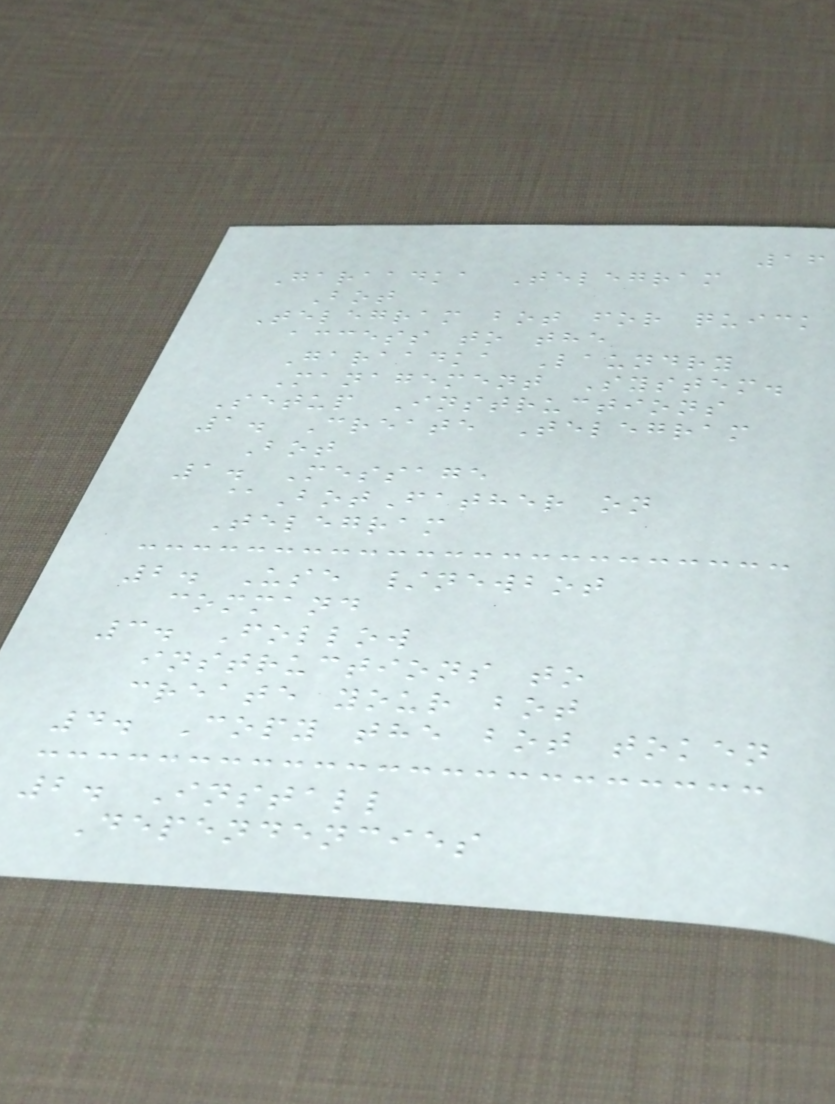16
Garaadka Telegram
Bot
Telegram bot for quick
access to the
Garaadka Laundry
Management System.
Setup Instructions
1. Create Telegram
Bot
1. Message
@BotFather on
Telegram
2. Use /newbot
command
3. Follow
instructions to
create your bot
4. Copy the bot token
2. Install
Dependencies
